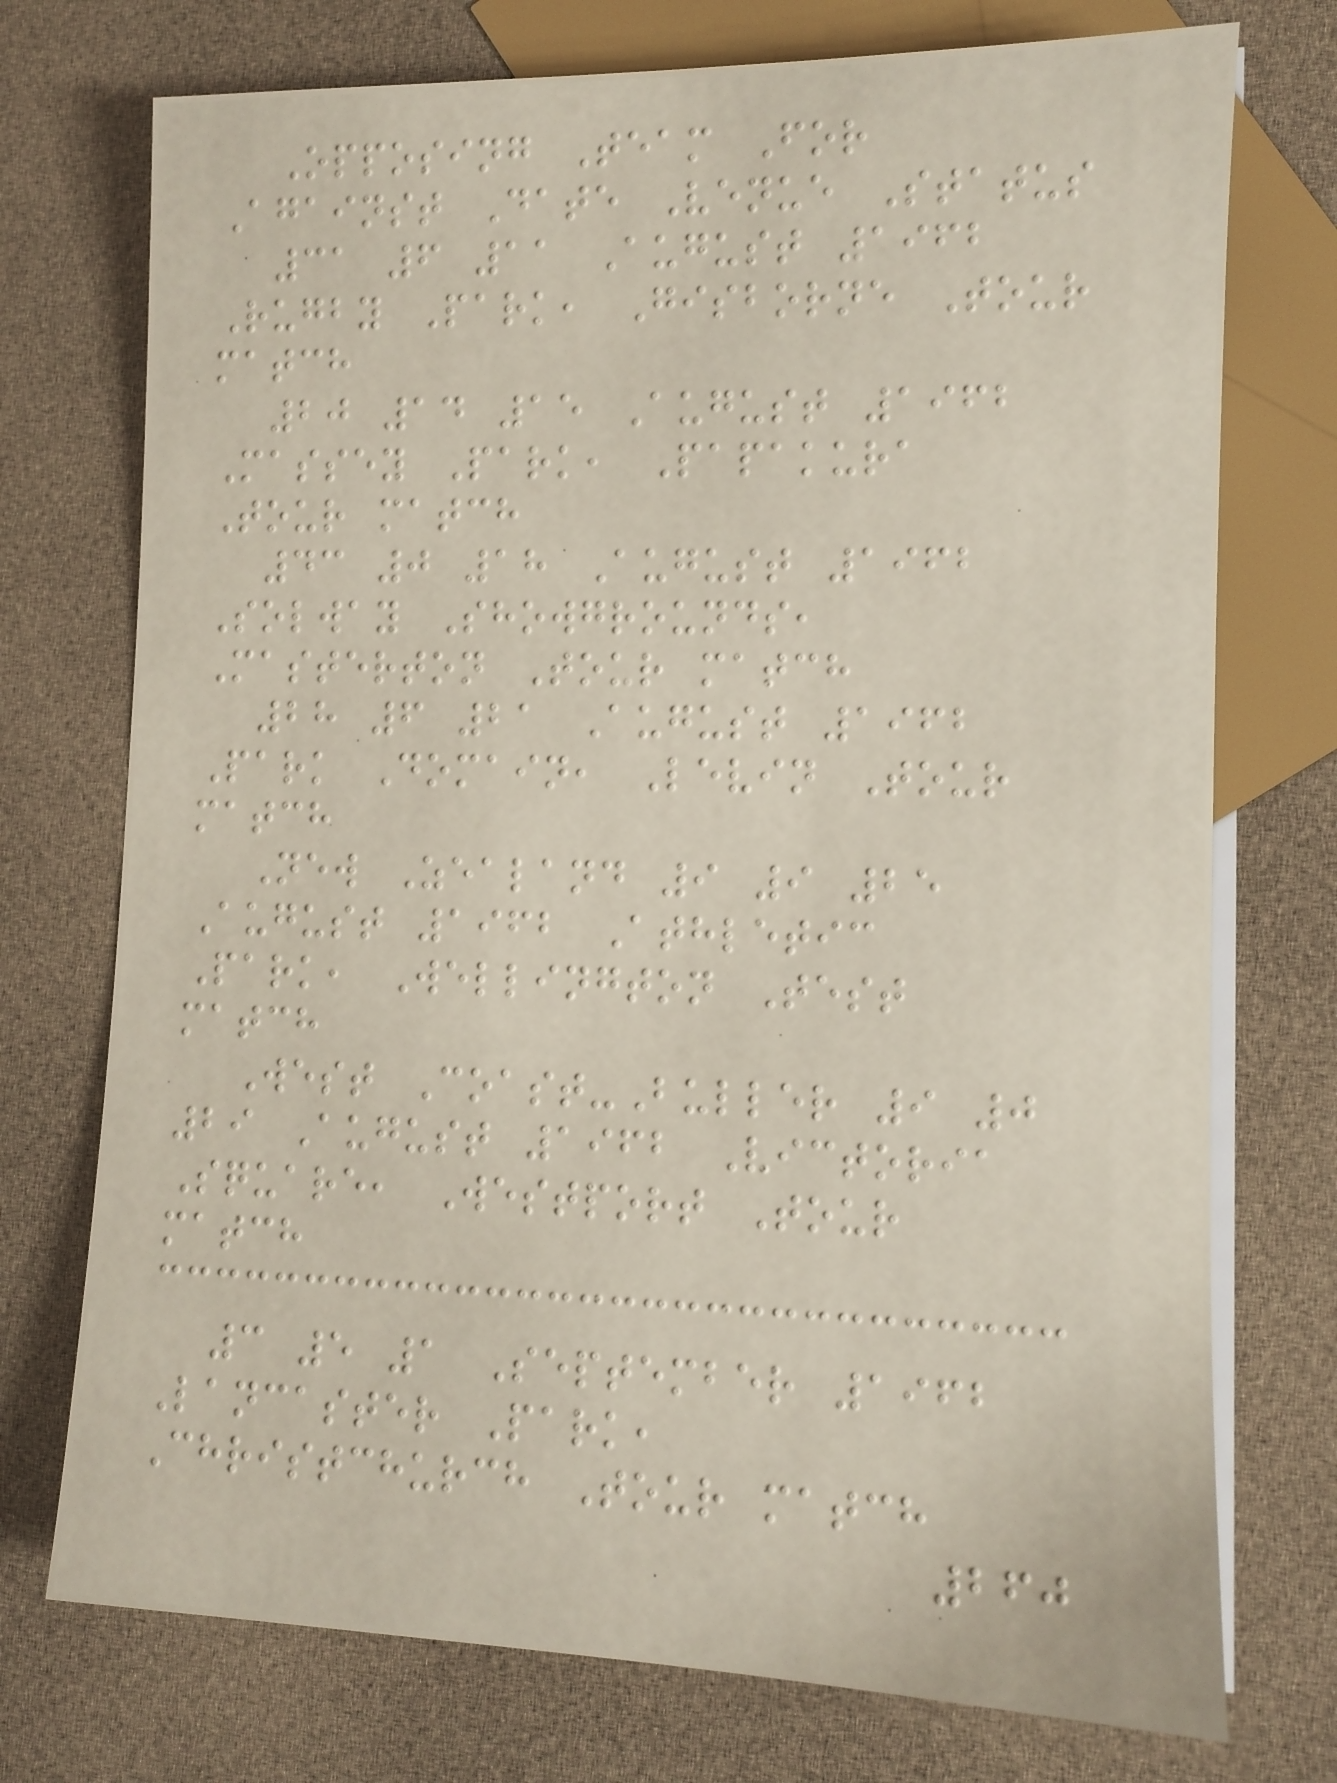Opposing Team For
Against Date Venue Status
31 6 11 August 1962
Rugby Park, Gisborne Tour
match
20 14 15 August 1962
Massey Park, Papakura
Tour match
43 0 18 August 1962
Solway Showgrounds,
Masterton Tour match
28 6 21 August 1962
Park Domain, Levin Tour
match
New Zealand 9 9 25
August 1962 Athletic
Park, Wellington Test
match
West Coast-Buller 9 0
29 August 1962 Victoria
Square, Westport Tour
match
3 5 1 September 1962
Lancaster Park,
Christchurch Tour match
260
